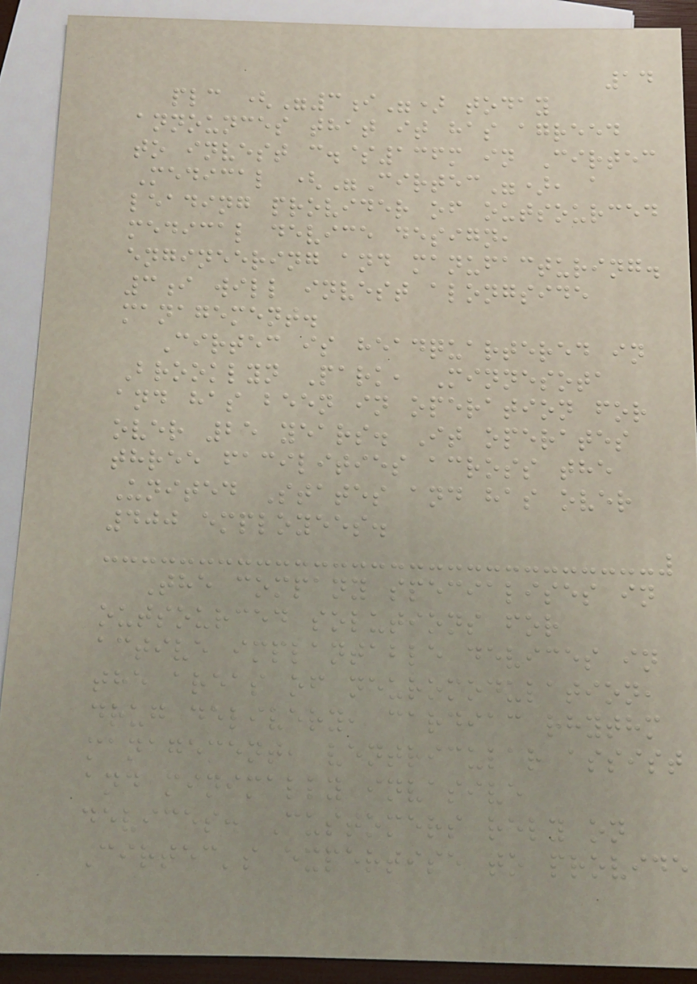14
plc ("3i") today
announces that it has agreed
to invest c.$136m in Cirtec
Medical ("Cirtec"), a
leading provider of outsourced
medical device design,
engineering and manufacturing.
3i will invest alongside
management.
Cirtec is headquartered in
Brooklyn Park, Minnesota
and has been in operation for
over 25 years. It operates
three facilities across the
United States and has over
400 employees.
The company specialises in
outsourced solutions for
active implantable devices in
the areas of neuromodulation,
drug delivery, cardiac rhythm
management, ventricular assist
and minimally invasive
devices. Customers rely on
Cirtec's expertise to provide
